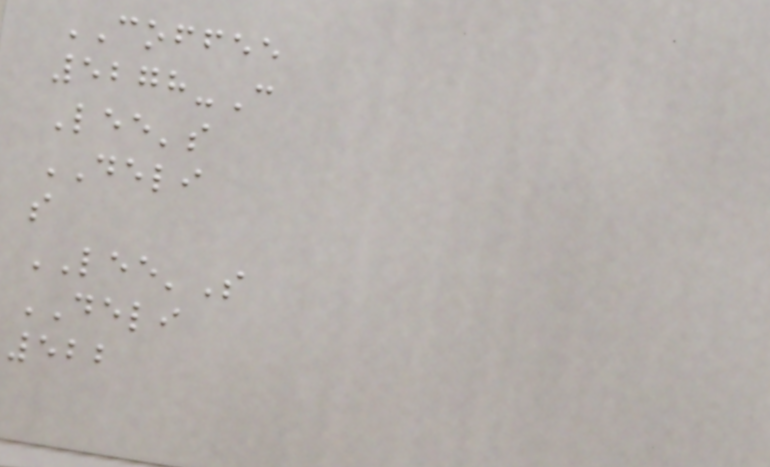COFFEE
5278-C
Lee's
DELI
s
LEE'S
DELI
522
